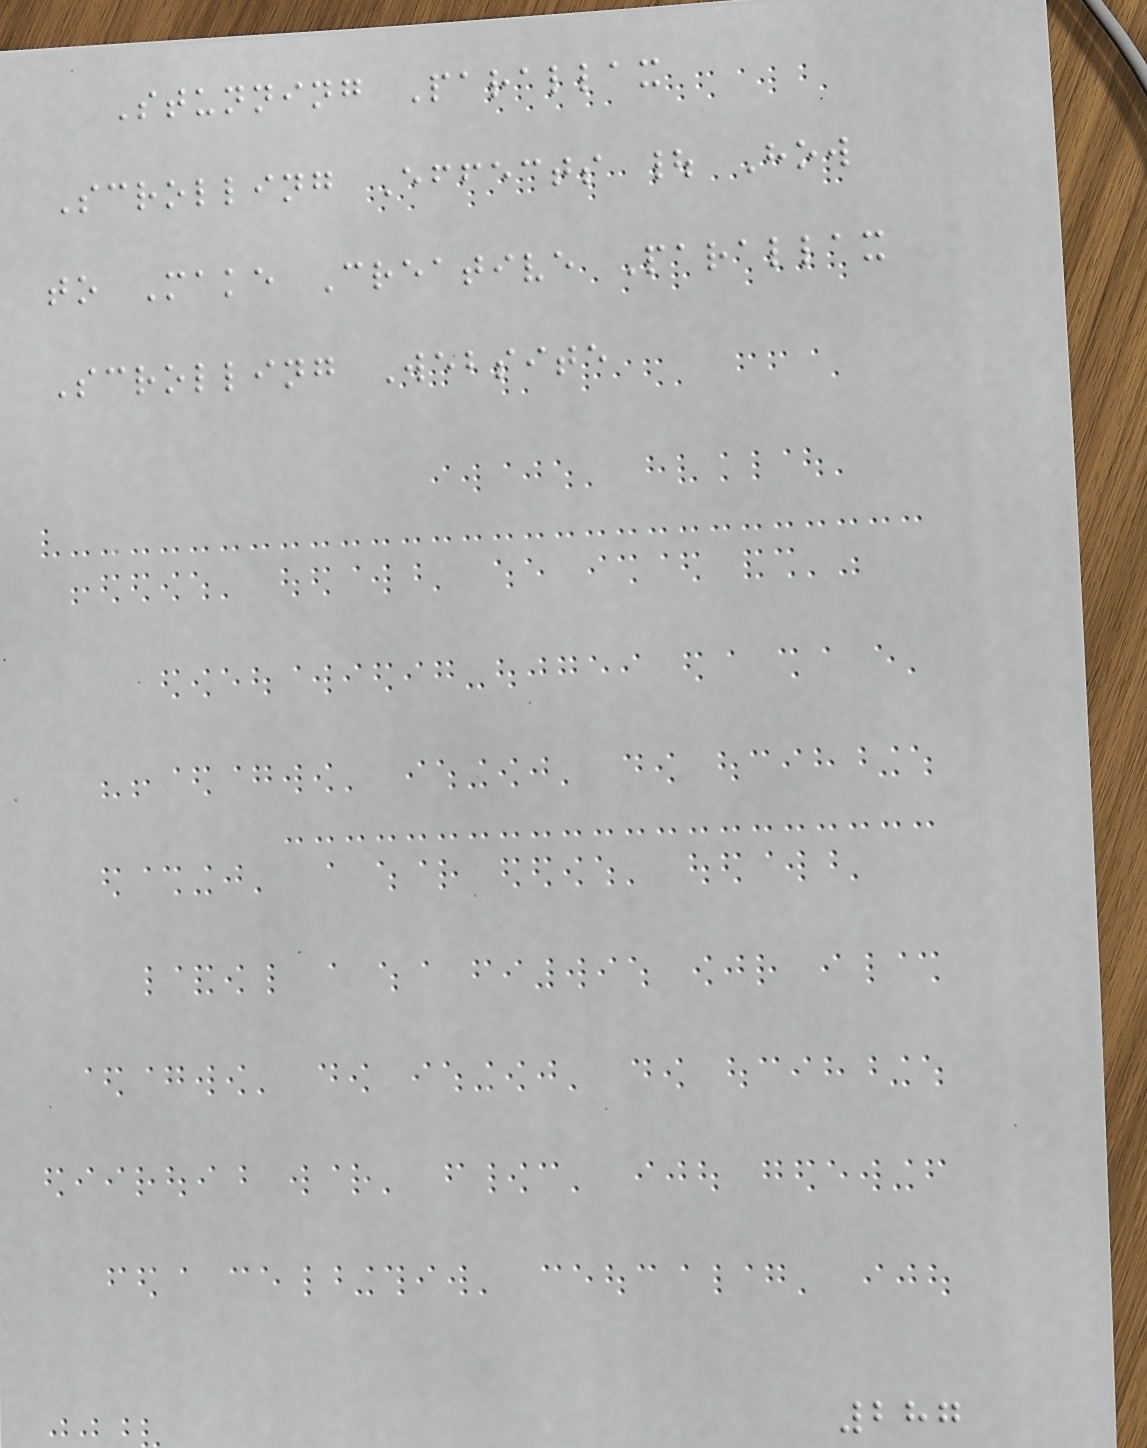Stunning Parallax
Scrolling Effects | How
to Make Creative Parallax
Scrolling Website
287
